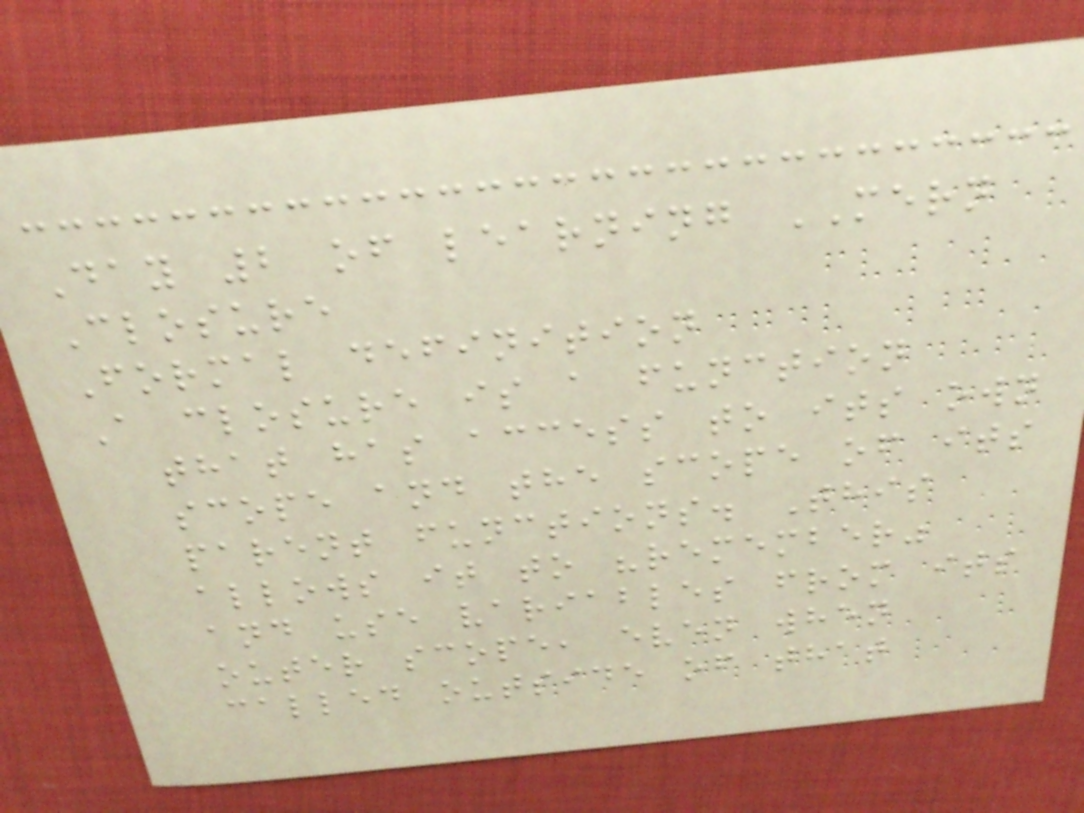Day 2 of learning MERN
Closure
Formal definition
A closure is a function
that has access to its own
scope and the scope of its
parent functions. This
allows it to "remember"
and use variables from its
outer scope, even when
called outside of that
